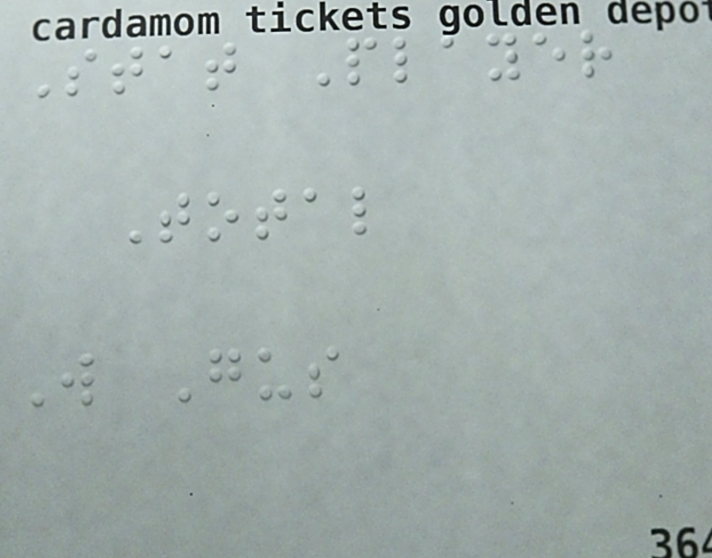Stat Player
Total
W Gus
